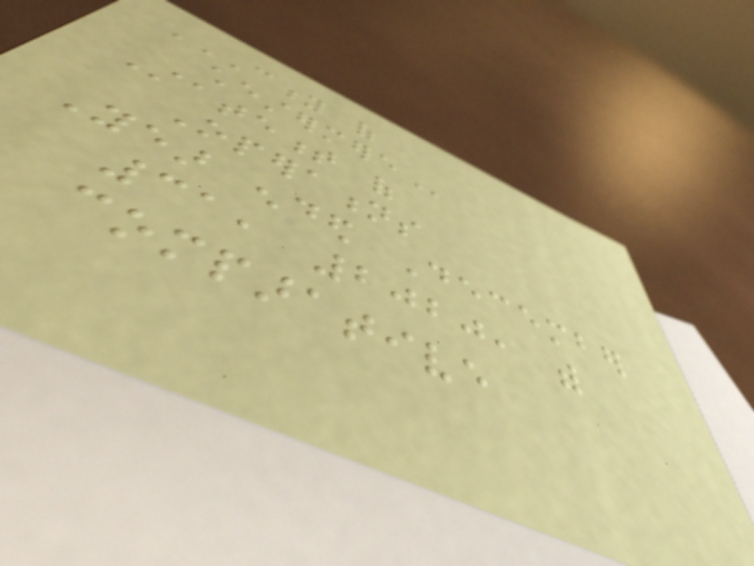CITY OF
CHESTERMERE
Statement of
Operations
Year ended December
31, 2020, with
comparative
